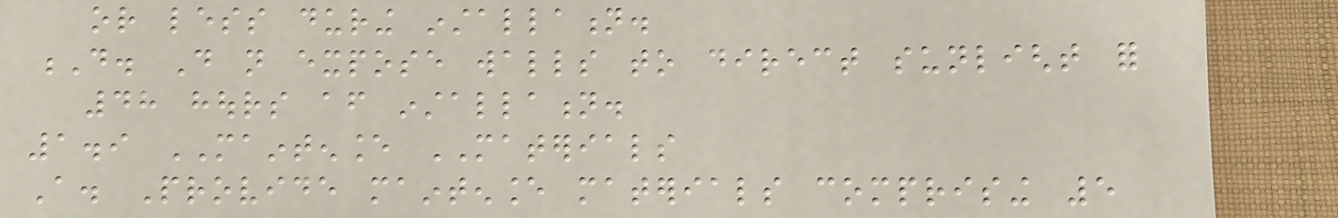or less during installation.
D. Do not expose walls to direct sunlight for
48 hours after installation.
1.9 MAINTENANCE MATERIALS
A. Provide maintenance materials comprising 5
